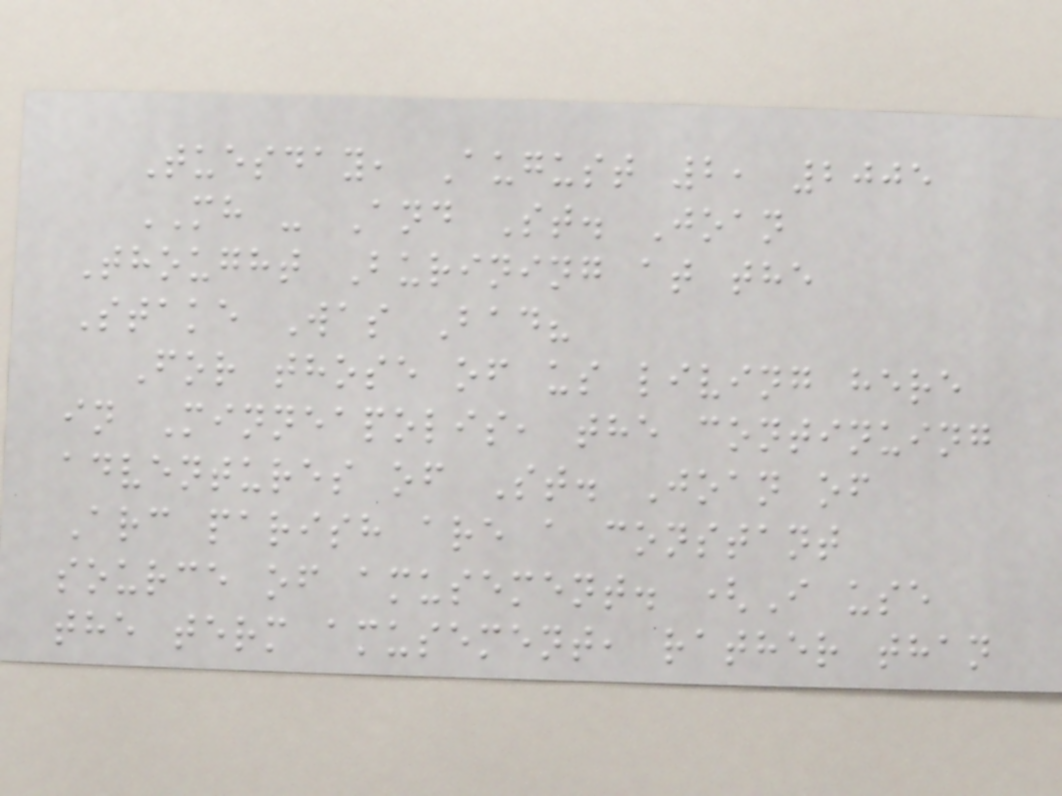Tuesday, August 2, 2005
MH - And St. Joan
Thought Burining at the
Stake Was Bad?
For those of us living here
in Minneapolis, the continuing
adventures of St. Joan of
Arc parish are a constant
source of amusement. (I use
the term amusement, rather than
